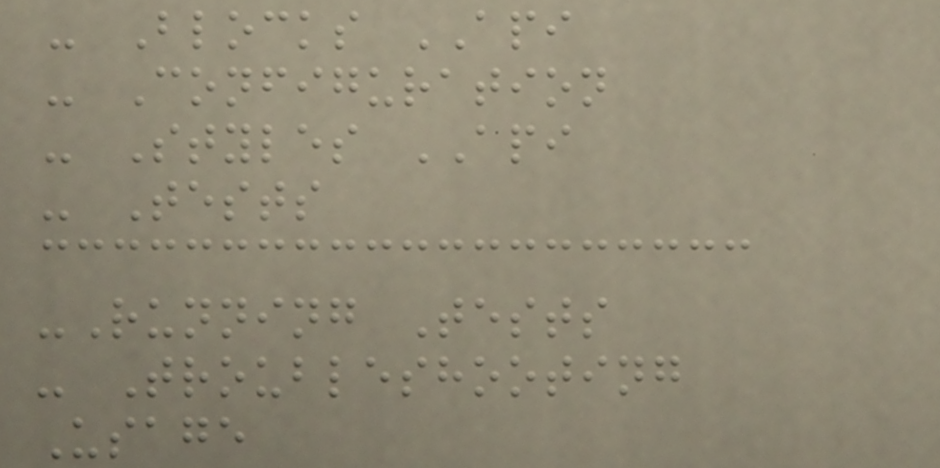- Blocks API
- Configuration
- Styles API
- Tests
-Running Tests
- Troubleshooting
Usage
